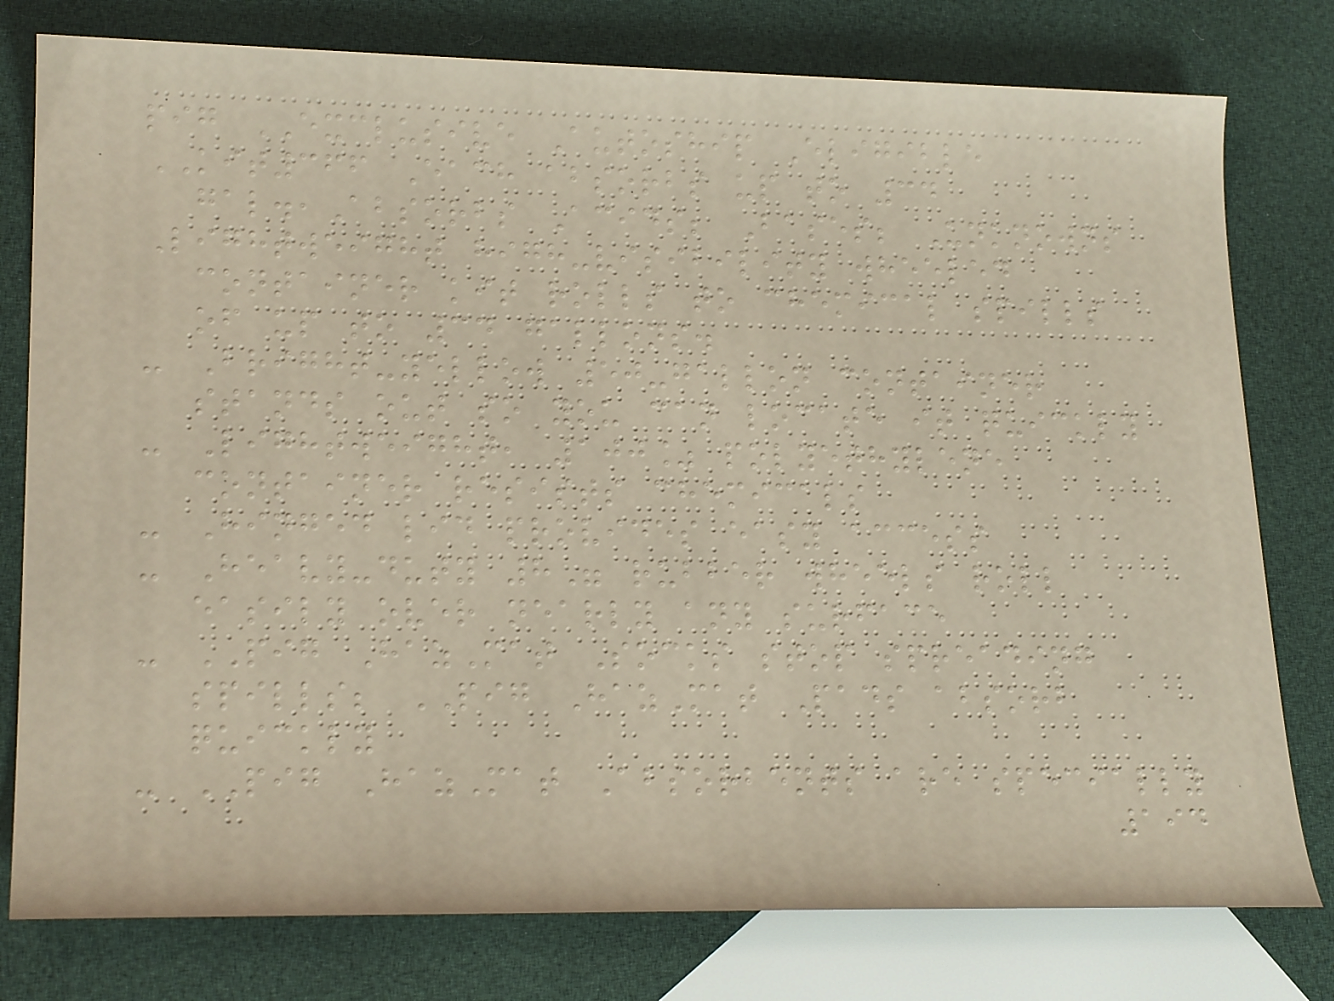pig EXCLUSIVE Autoship Eligible
KIT366 Each absorbs up to 34
gal.,Absorbs Acids; Bases; Unknowns
Lightweight high-visibility wheeled
container kit rolls to chemical spills
of up to 34 gallons.
- Bright-yellow 50-gallon container
stands out so you can locate it quickly
- Lightweight, 100% polyethylene
container resists chemicals
- Hinged lid provides easy access
- Heavy-duty 8" rubber wheels roll
easily over nearly any surface
- PIG HazMat Socks stop spreading
spills; PIG HazMat Pads absorb
quickly
- PIG HazMat Absorbents are specially
194
